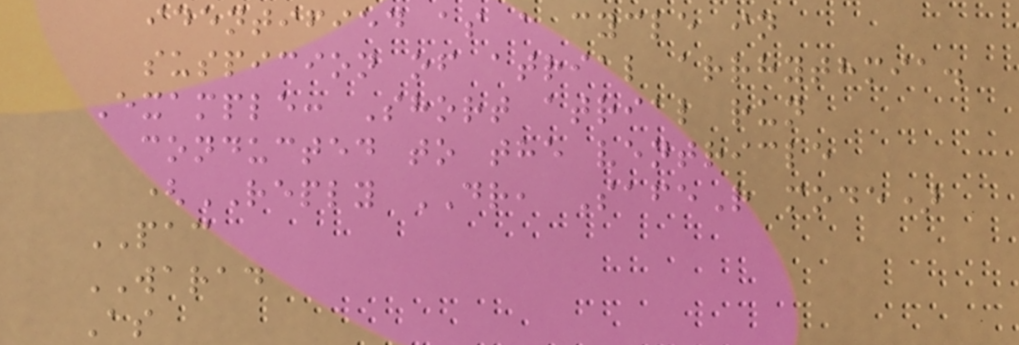identified as a cycle in
suspicion of atrial arrhythmia.
Example: Short atrial run
conducted to the ventricle
(REPLY DR, SafeR mode)
PAC
WARAD
As
